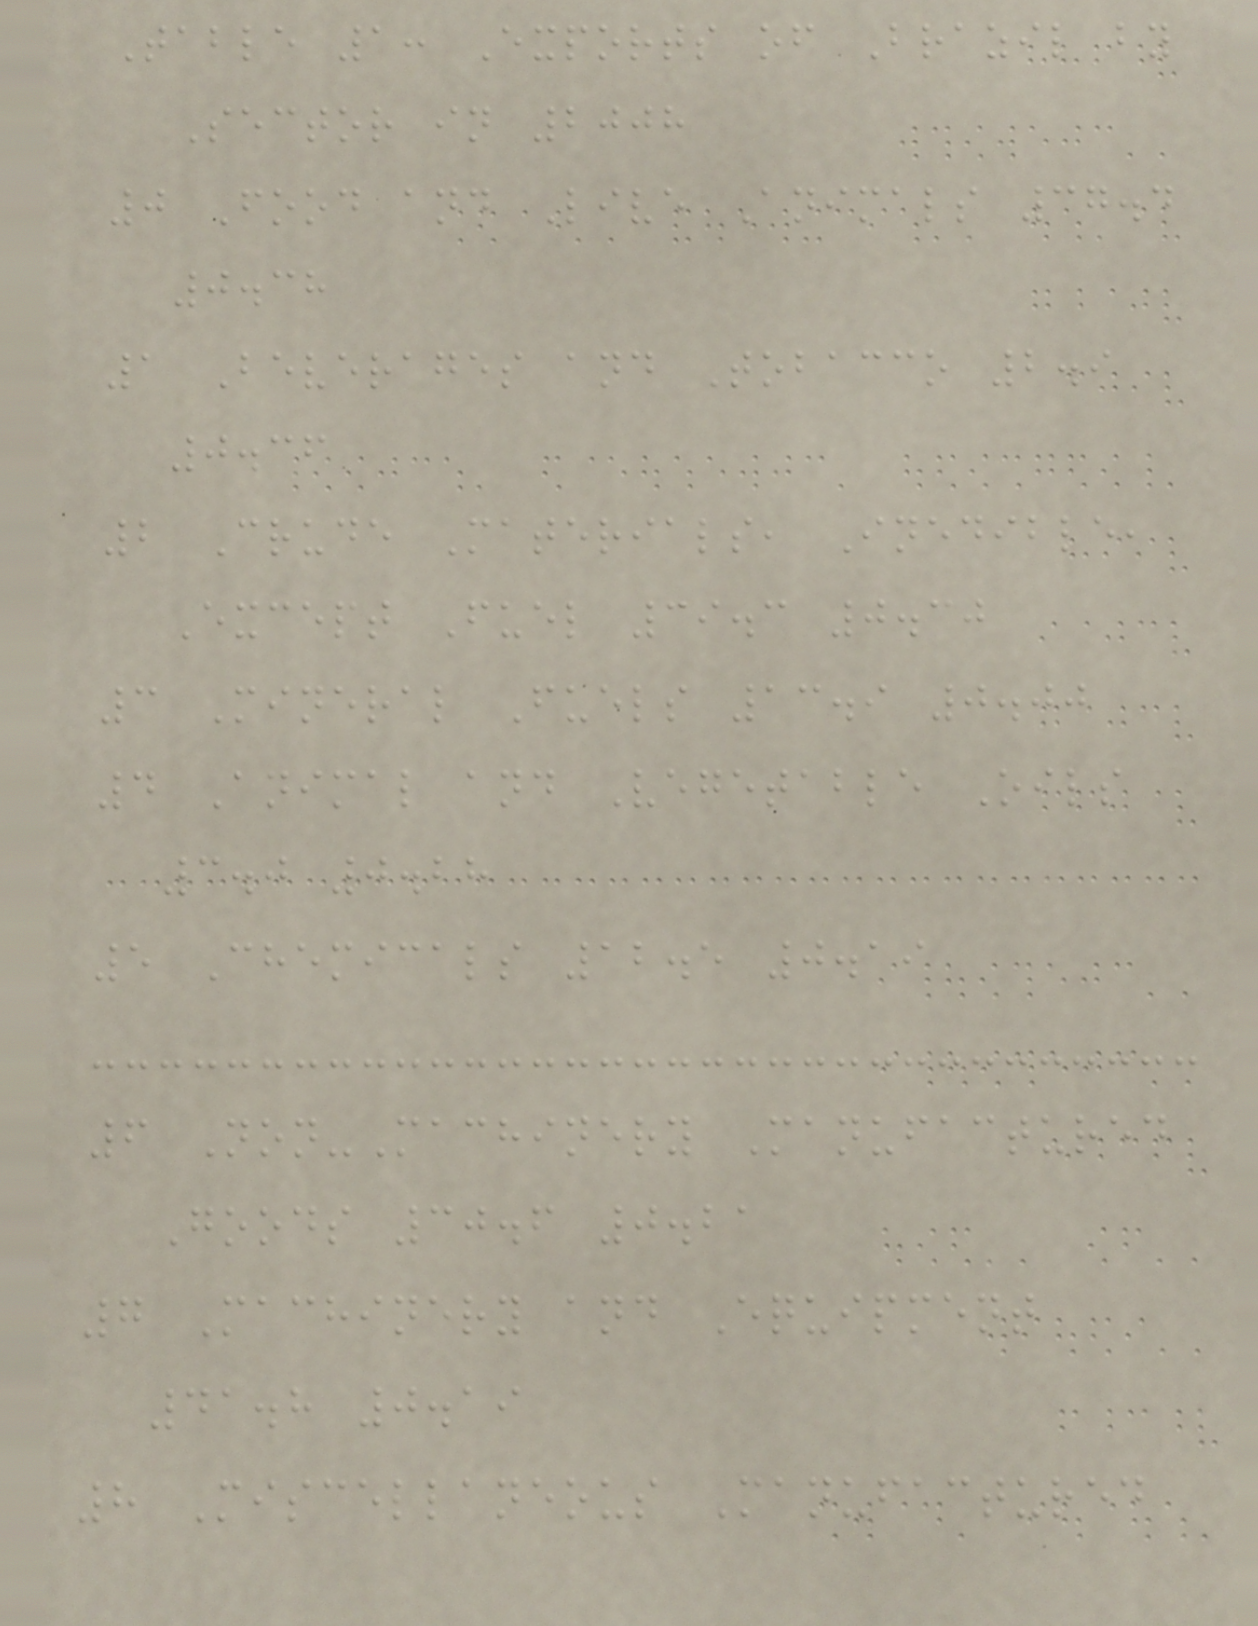Table 1: Exports of Brazil by
Sector in 2008
0 Food and Live Animals 37.4
0.38
1 Beverages and Tobacco 2.9
0.36
2 Crude Materials, Inedible,
Except Fuel 39.3 0.30
3 Mineral Fuels 13.9 0.00
4 Animal and Vegetable Oils
3.0 0.28
5 Chemicals 12.5 0.19
6 Non-Machinery Manufactured
Goods 30.6 0.21
7 Machinery and Equipment
41.8 0.19
8 Miscellaneous Manufactured
